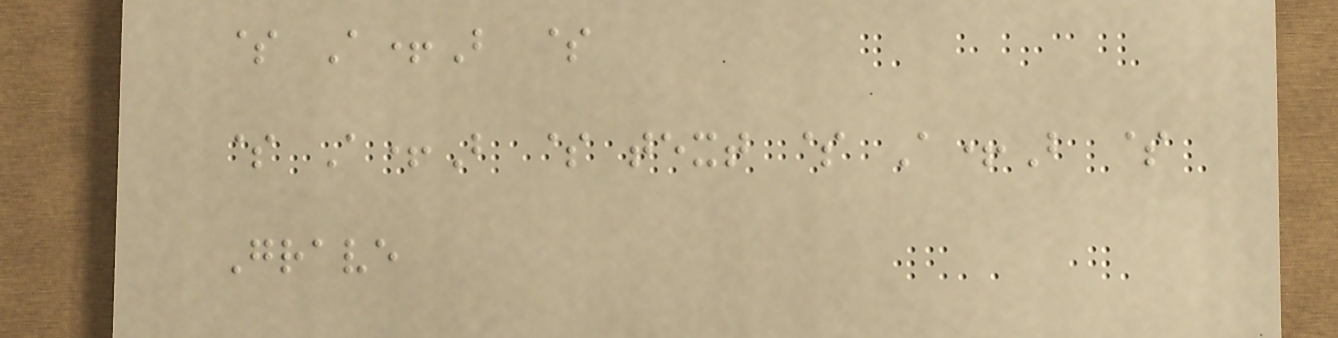$ A+B $
$ A+B $ text $ A+B $
Grave
